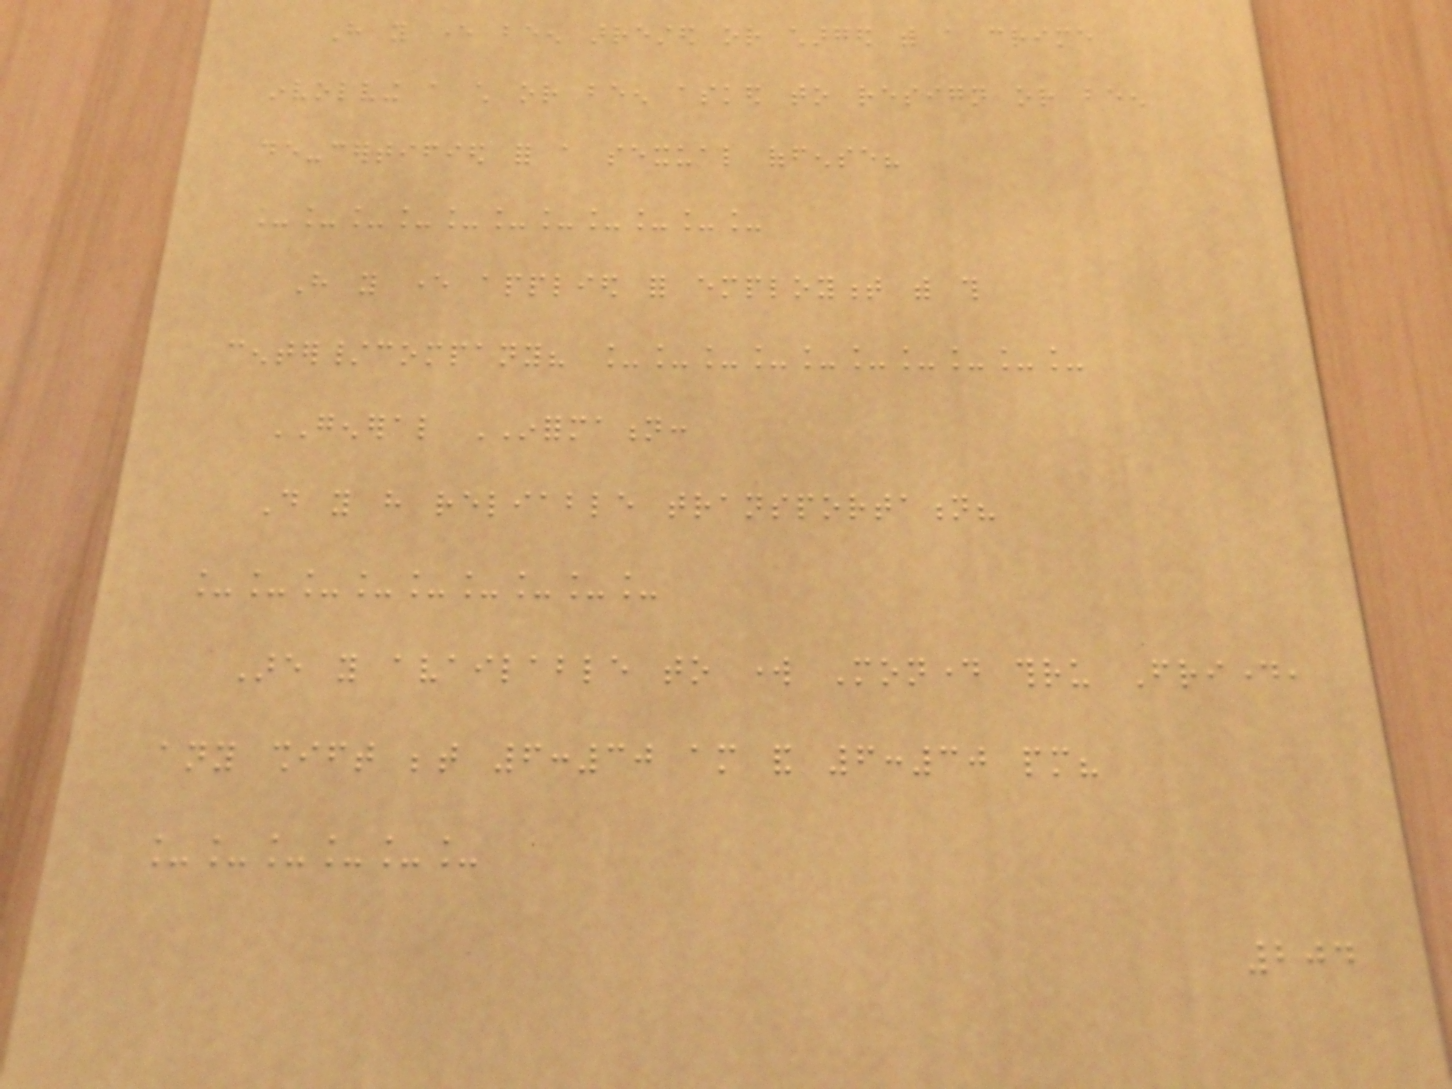Have you ever been arrested or charged with a crime
involving a child or been asked to resign or been
de-certified for a sexual offense?
___________
Have you ever applied for employment with this
center/company? __________
GENERAL INFORMATION:
Do you have reliable transportation?
_________
Are you available to work Monday thru Friday,
any shift between 6:30 am and 6:30 pm?
______
204
